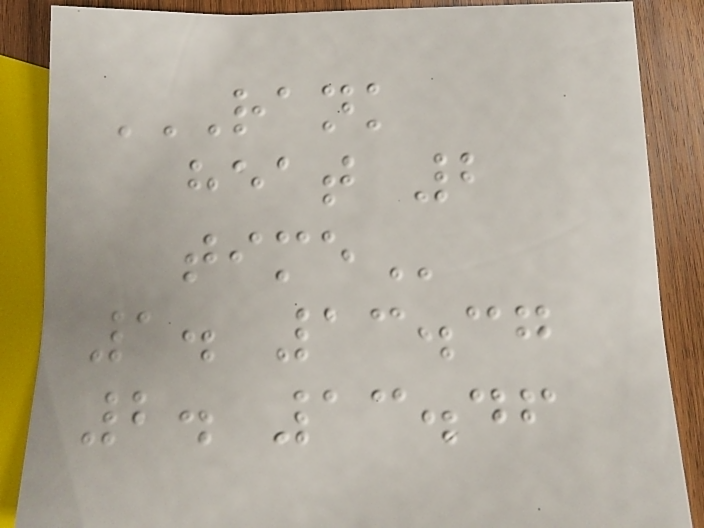RANK
HEAT 2
TIME
1. 13.37
2. 13.46
